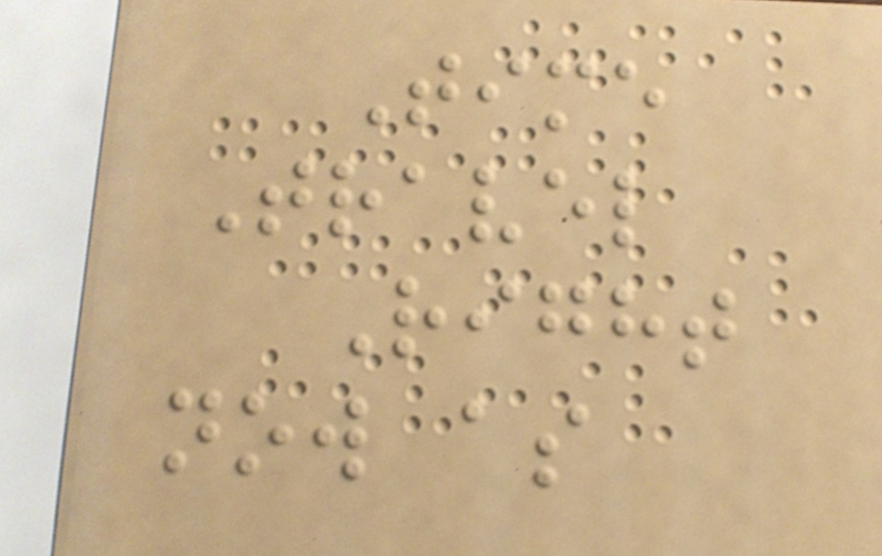Time
Travel
Right
now as
